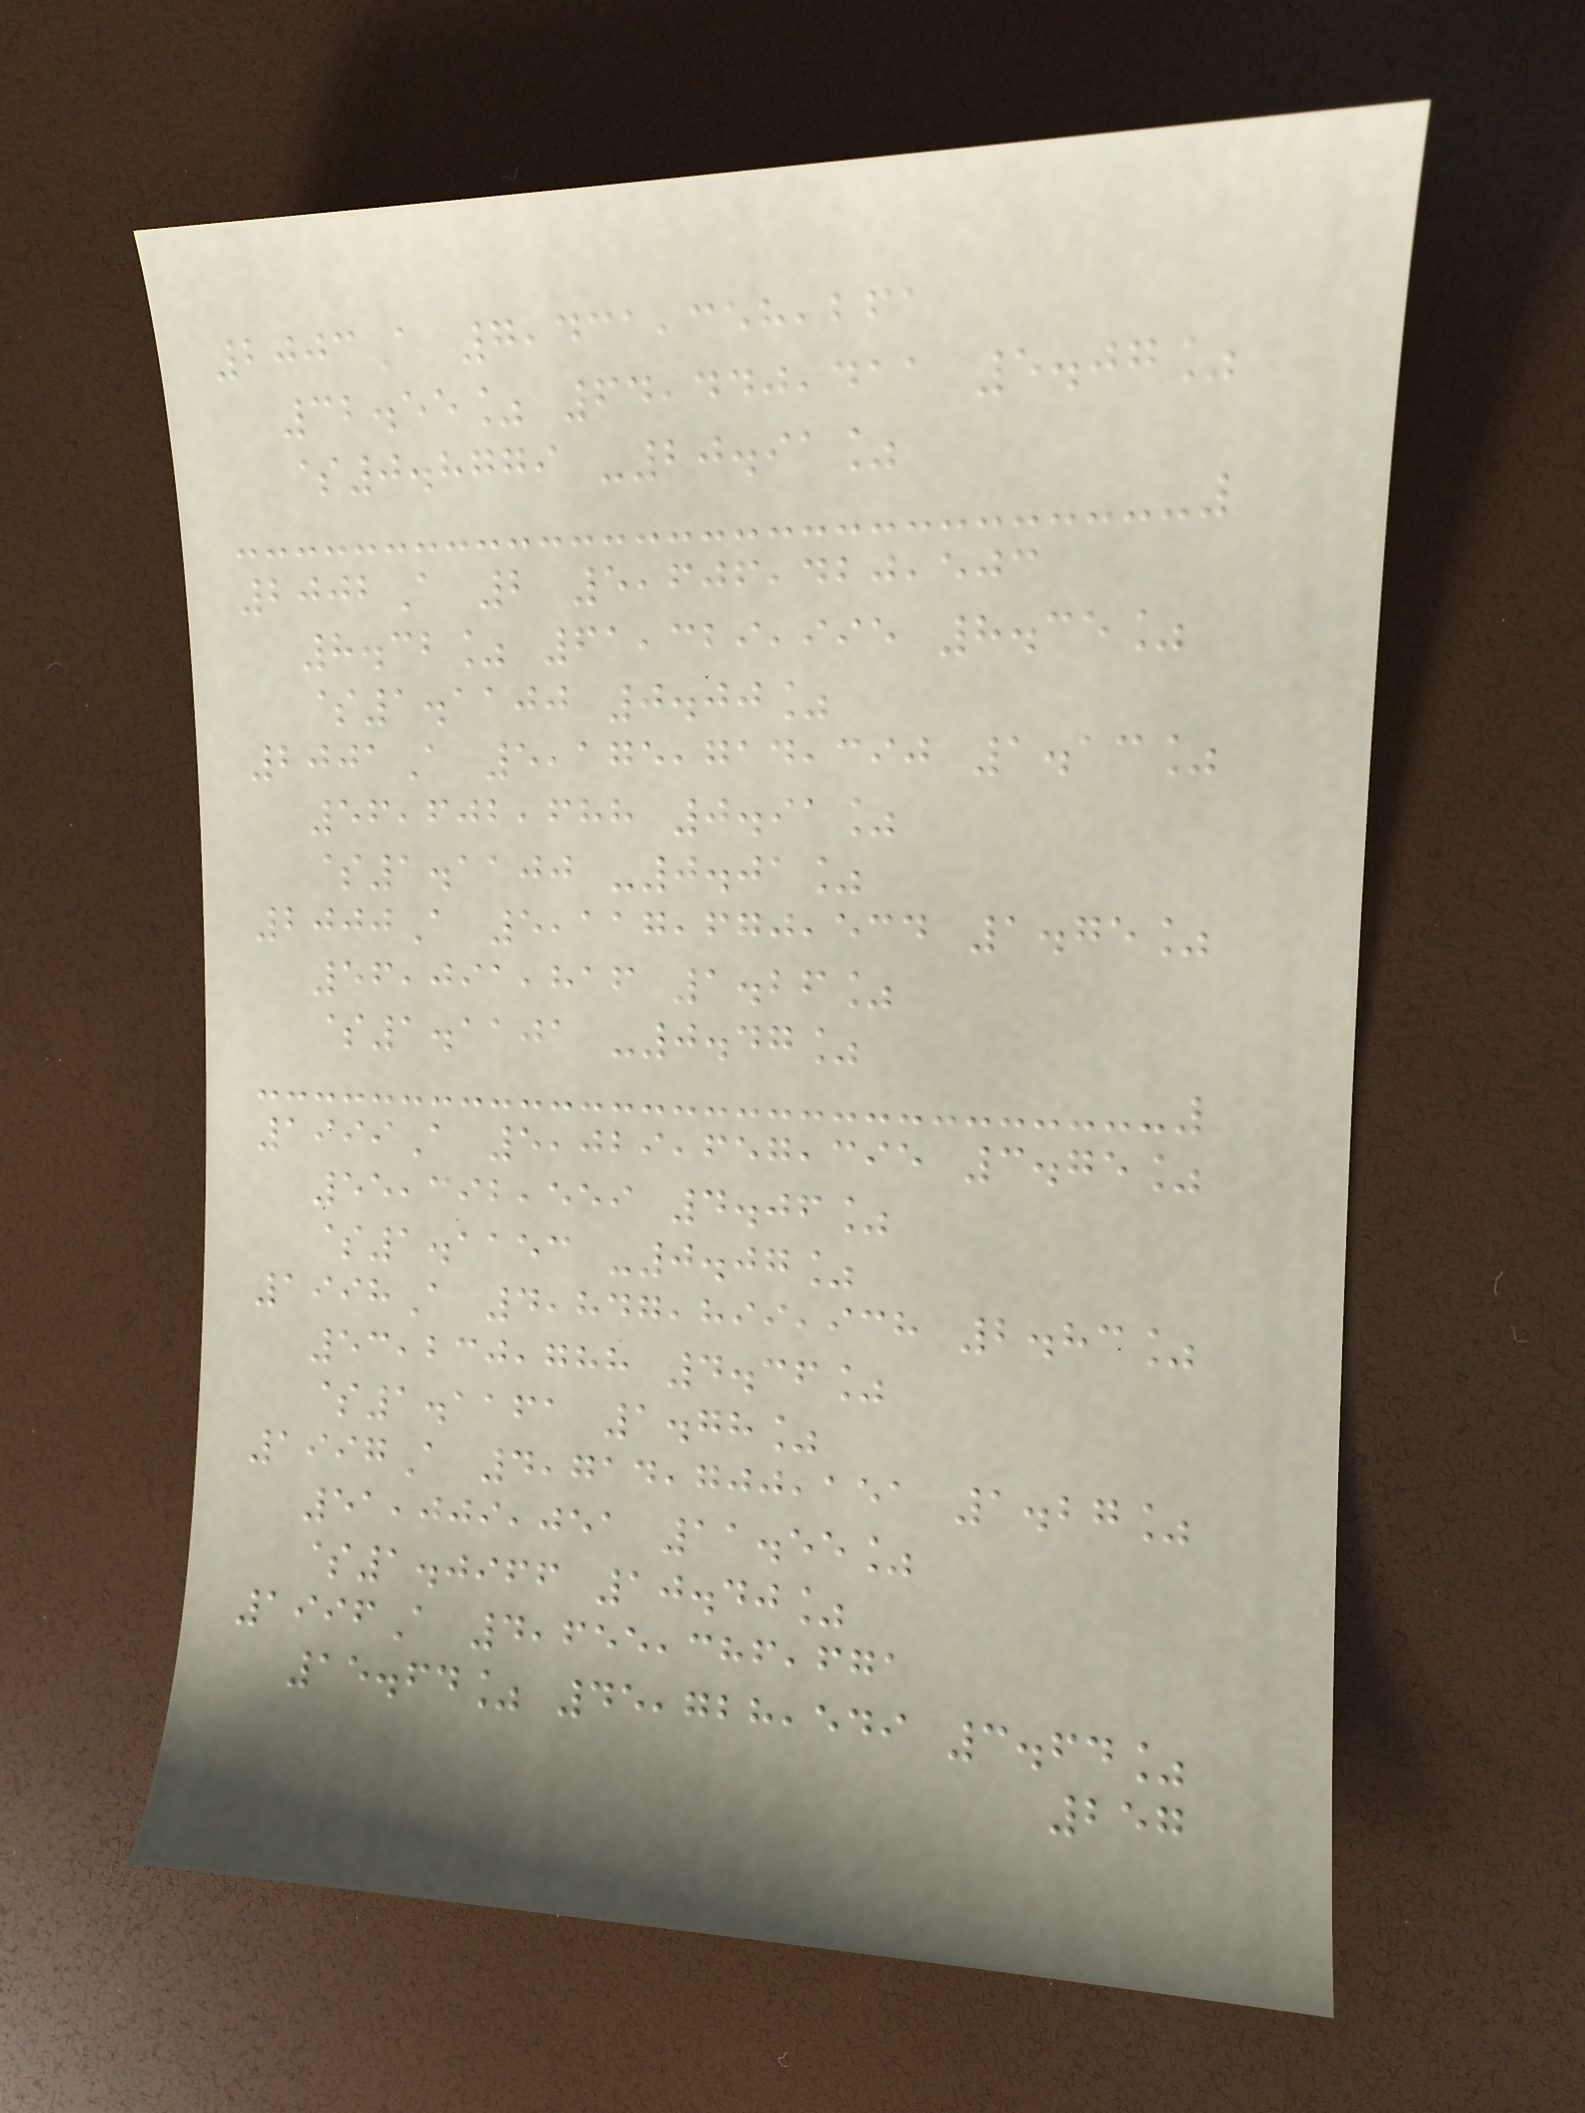2003A 7,431,358,261
32.55% 64,440,411 5.07%
$0.8779 -20.91%
2002A 2 5,606,420,503
8.32% 61,329,995 8.35%
$1.1100 0.00%
2001A 5,175,714,390 1.13%
56,602,688 0.91%
$1.1100 -0.01%
2000A 5,117,670,534 1.75%
56,091,816 1.26%
$1.1101 -0.47%
1999A 5,029,657,395 3.75%
55,392,559 4.06%
$1.1153 -0.07%
1998A 4,847,899,938 2.83%
53,230,788 4.36%
$1.1161 1.78%
1997A 4,714,700,151 1.27%
51,009,051 11.55%
$1.0966 10.40%
1996A 4,655,386,671
15.64% 45,728,549 3.64%
257
